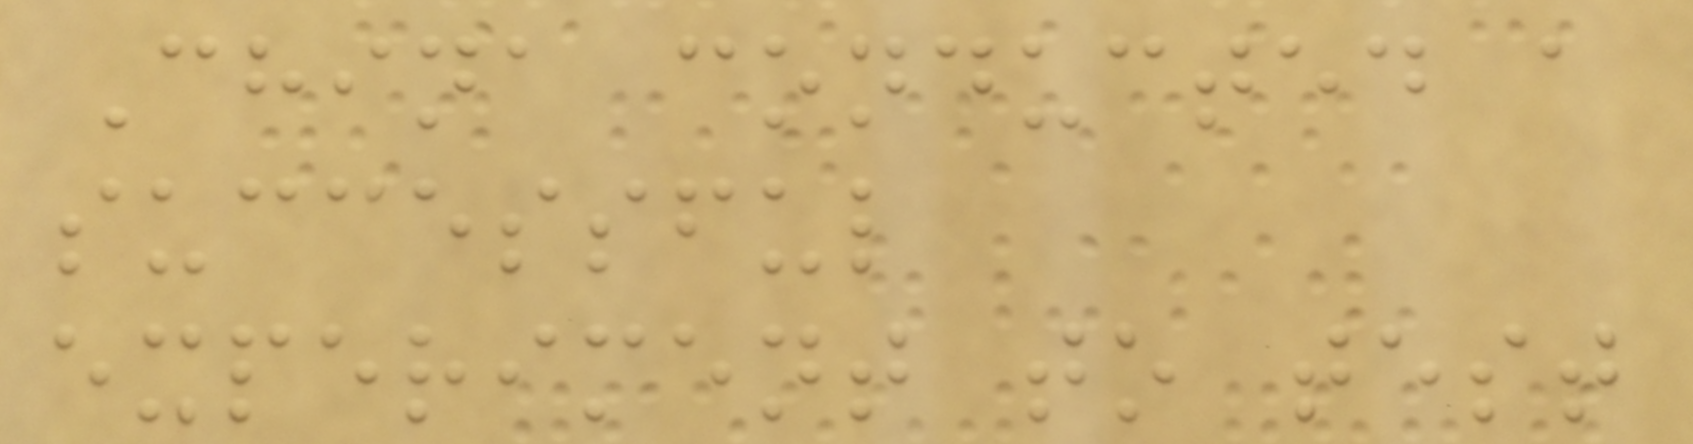China conducted a
successful
experiment to test
